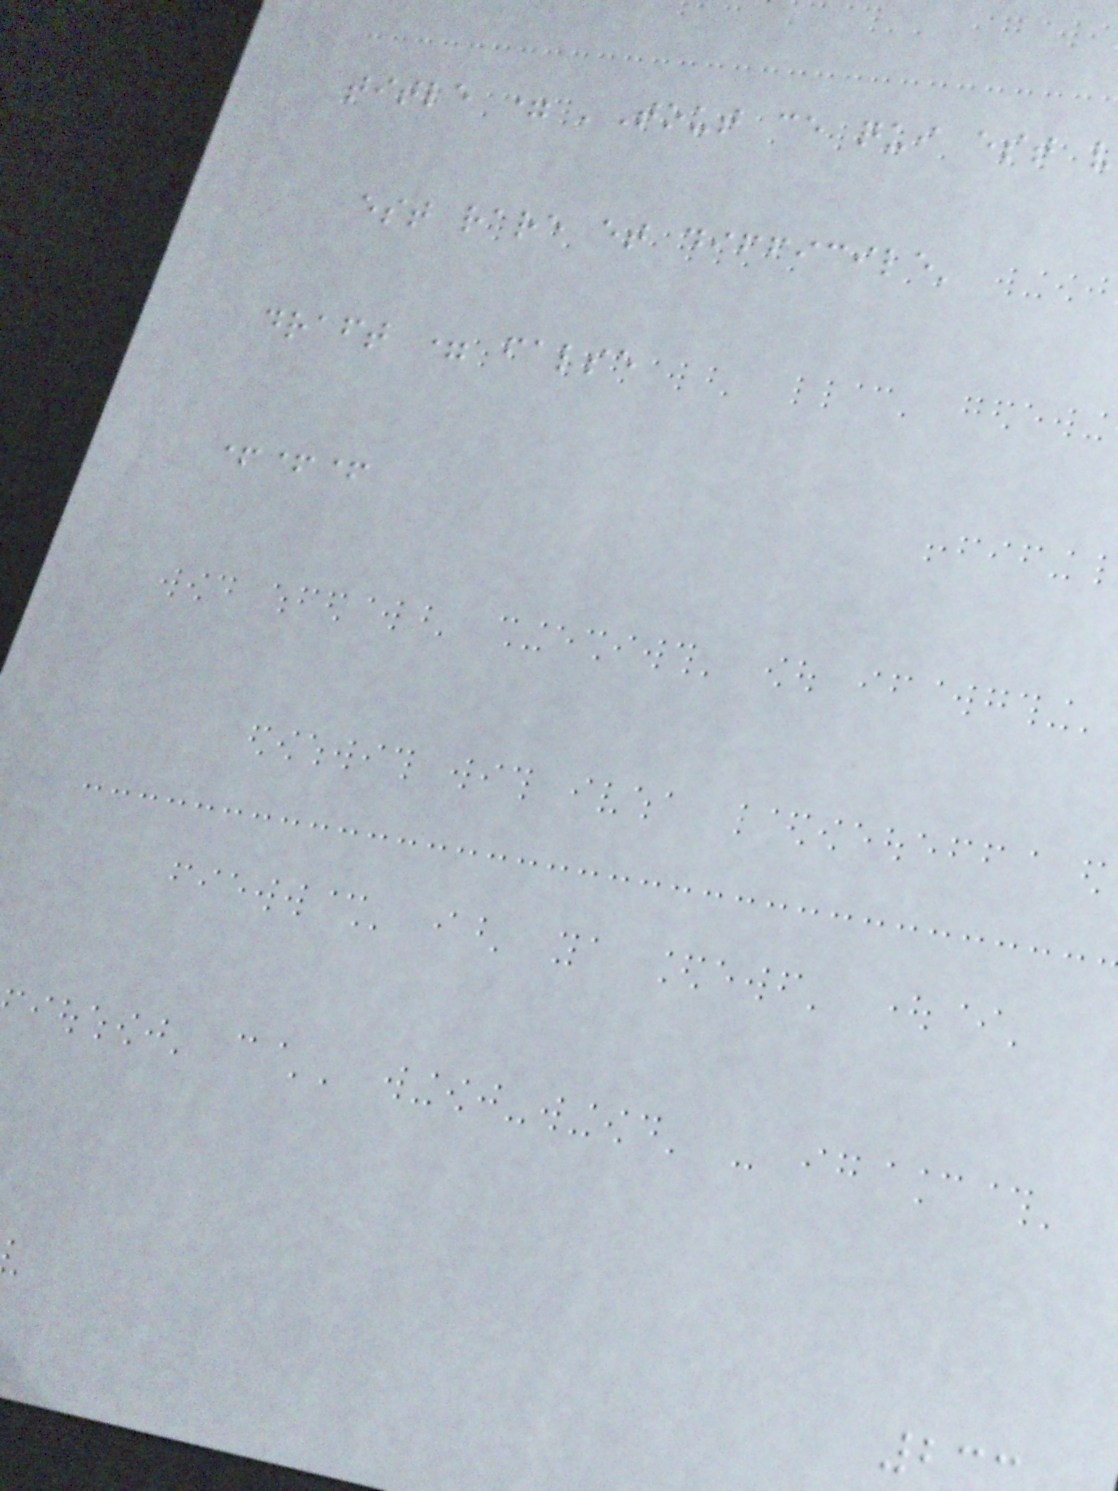title = 'Tout ce qui est v
est rare et difficile'
draft = false
+++
